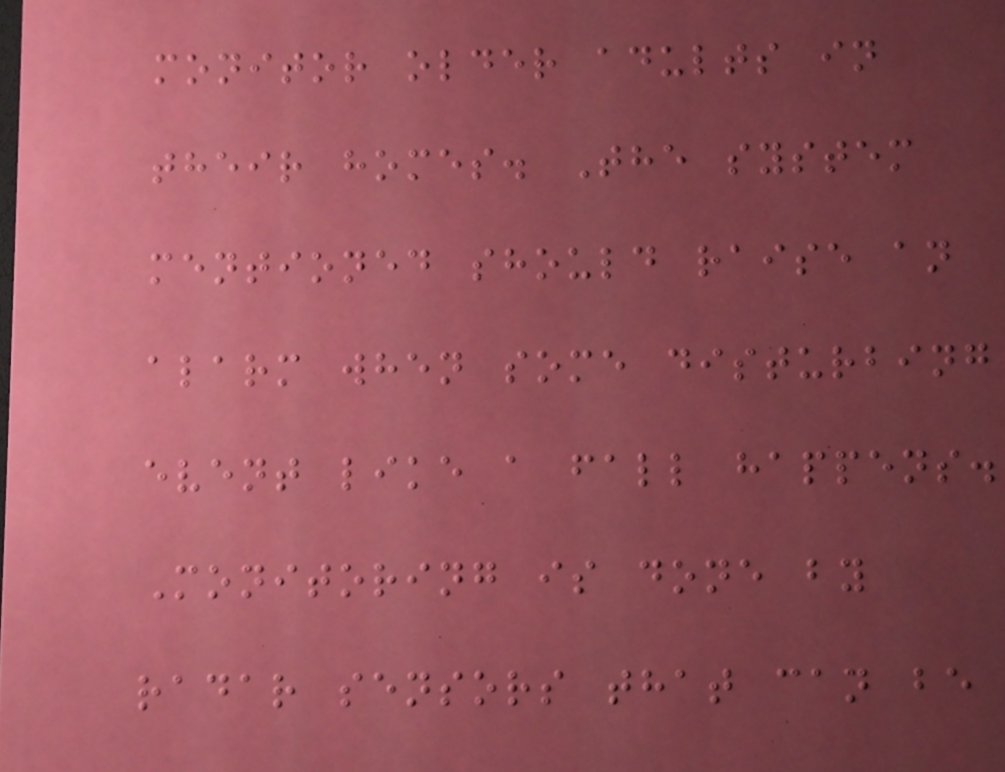monitor older adults in
their homes. The system
mentioned should raise an
alarm when some disturbing
event like a fall happens.
Monitoring is done by
radar sensors that can be
